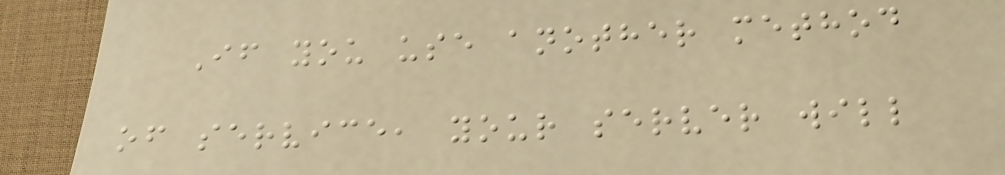If you use another method
of service, your server will
